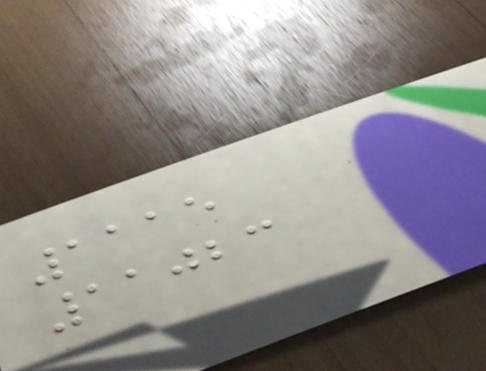1115
11023
